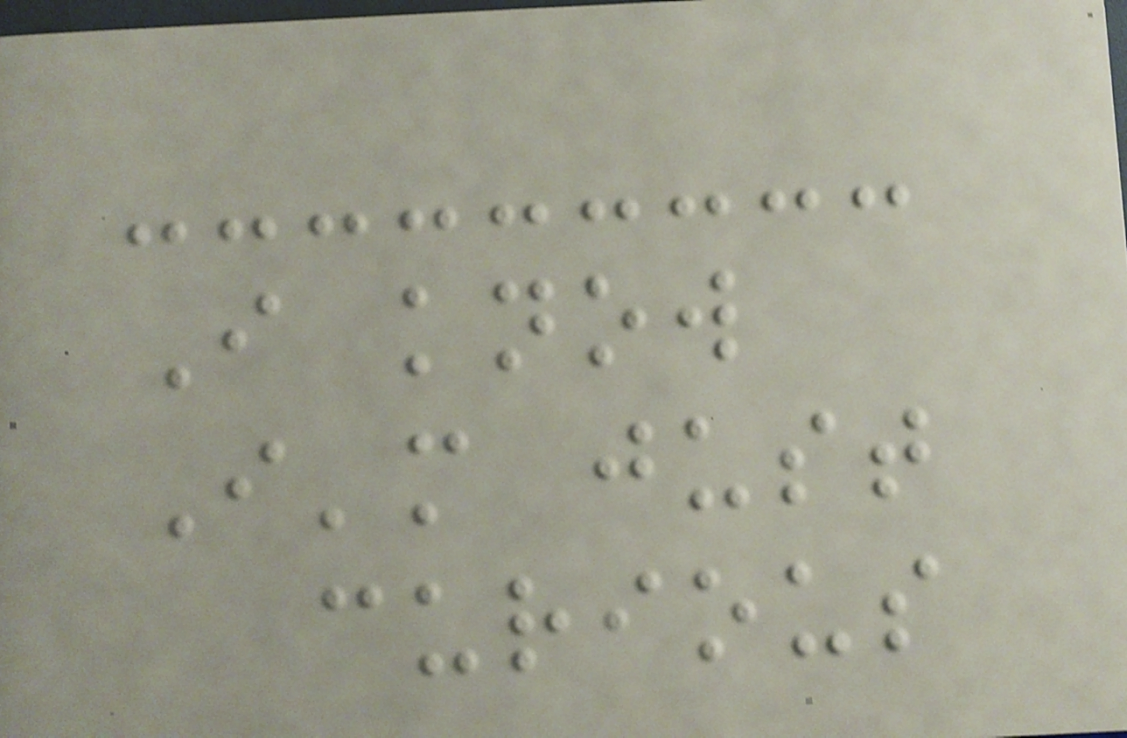I know
I'm just
curious
